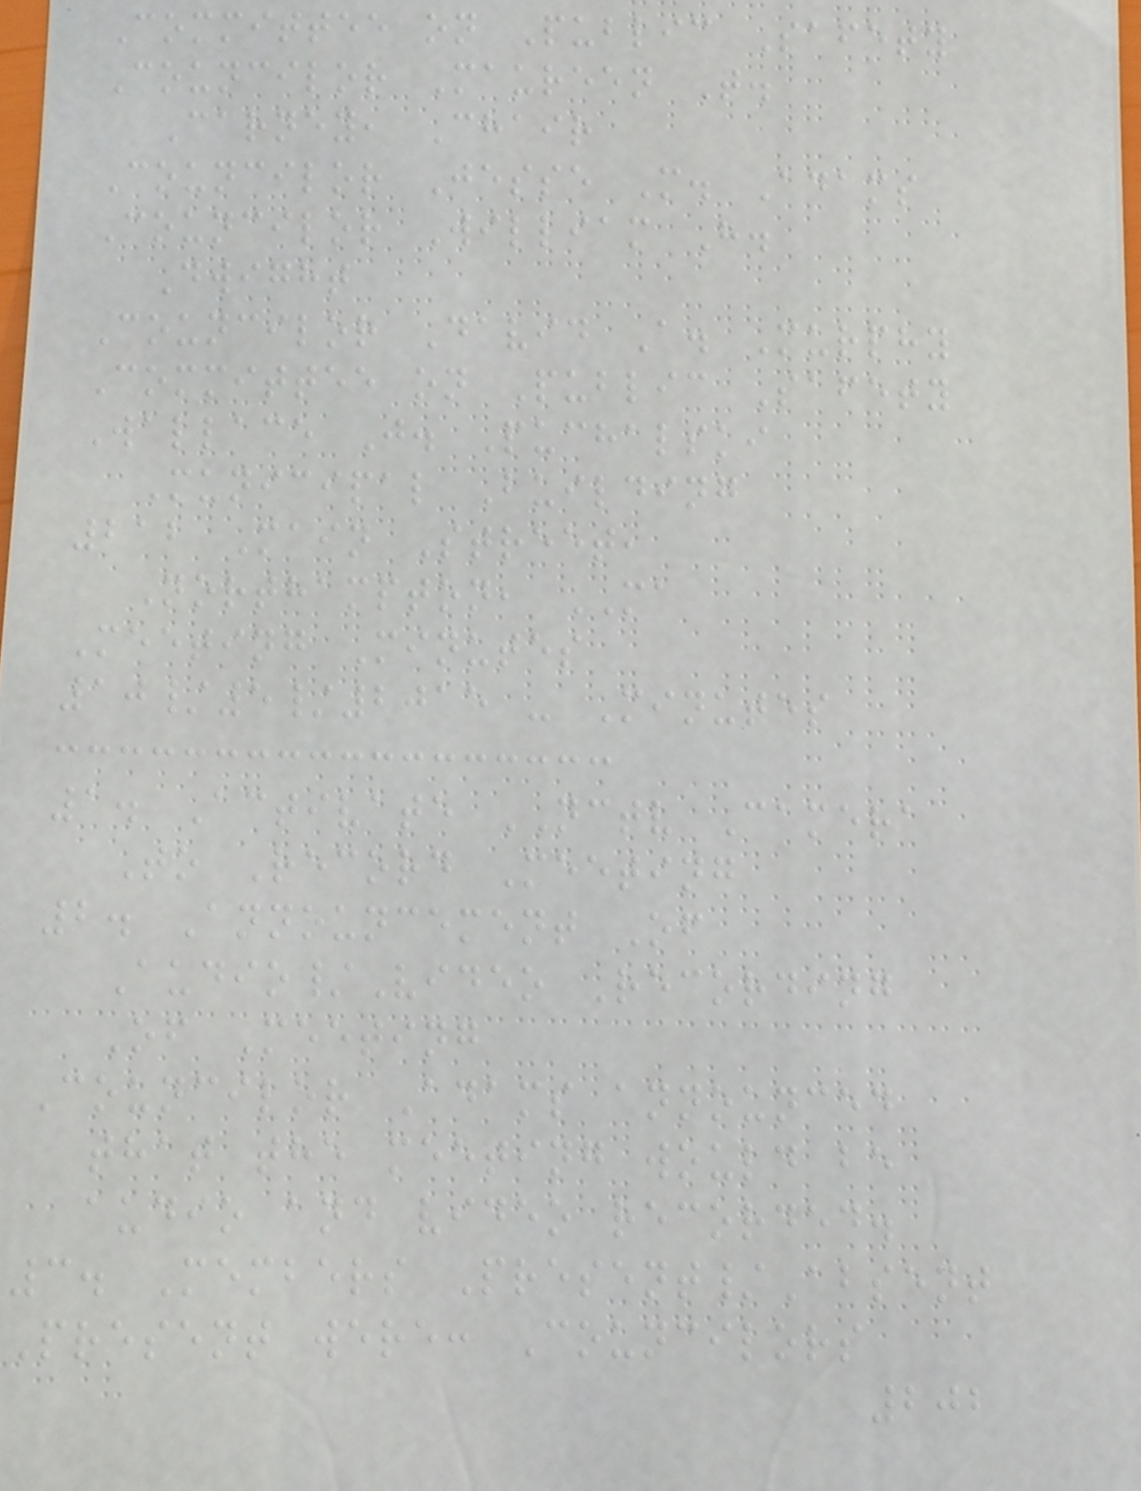Committee on Public Safety
Councilor Maureen T.
Carney, Chair
Councilor Jesse M. Adams
Councilor William H.
Dwight
Councilor David A. Murphy
Committee on Public Safety
Wallace J. Puchalski
Municipal Building
212 Main Street,
Northampton, MA
Meeting Minutes
10/5/2015 - Minutes
1. Activate NCTV Camera
To Record Meeting
2. Announcement Of
Audio/Video Recording
Of Meeting
Councilor Adams announced
that the meeting would be
audio and video recorded.
3. Members Present/Absent
Present were: Councilors
202
